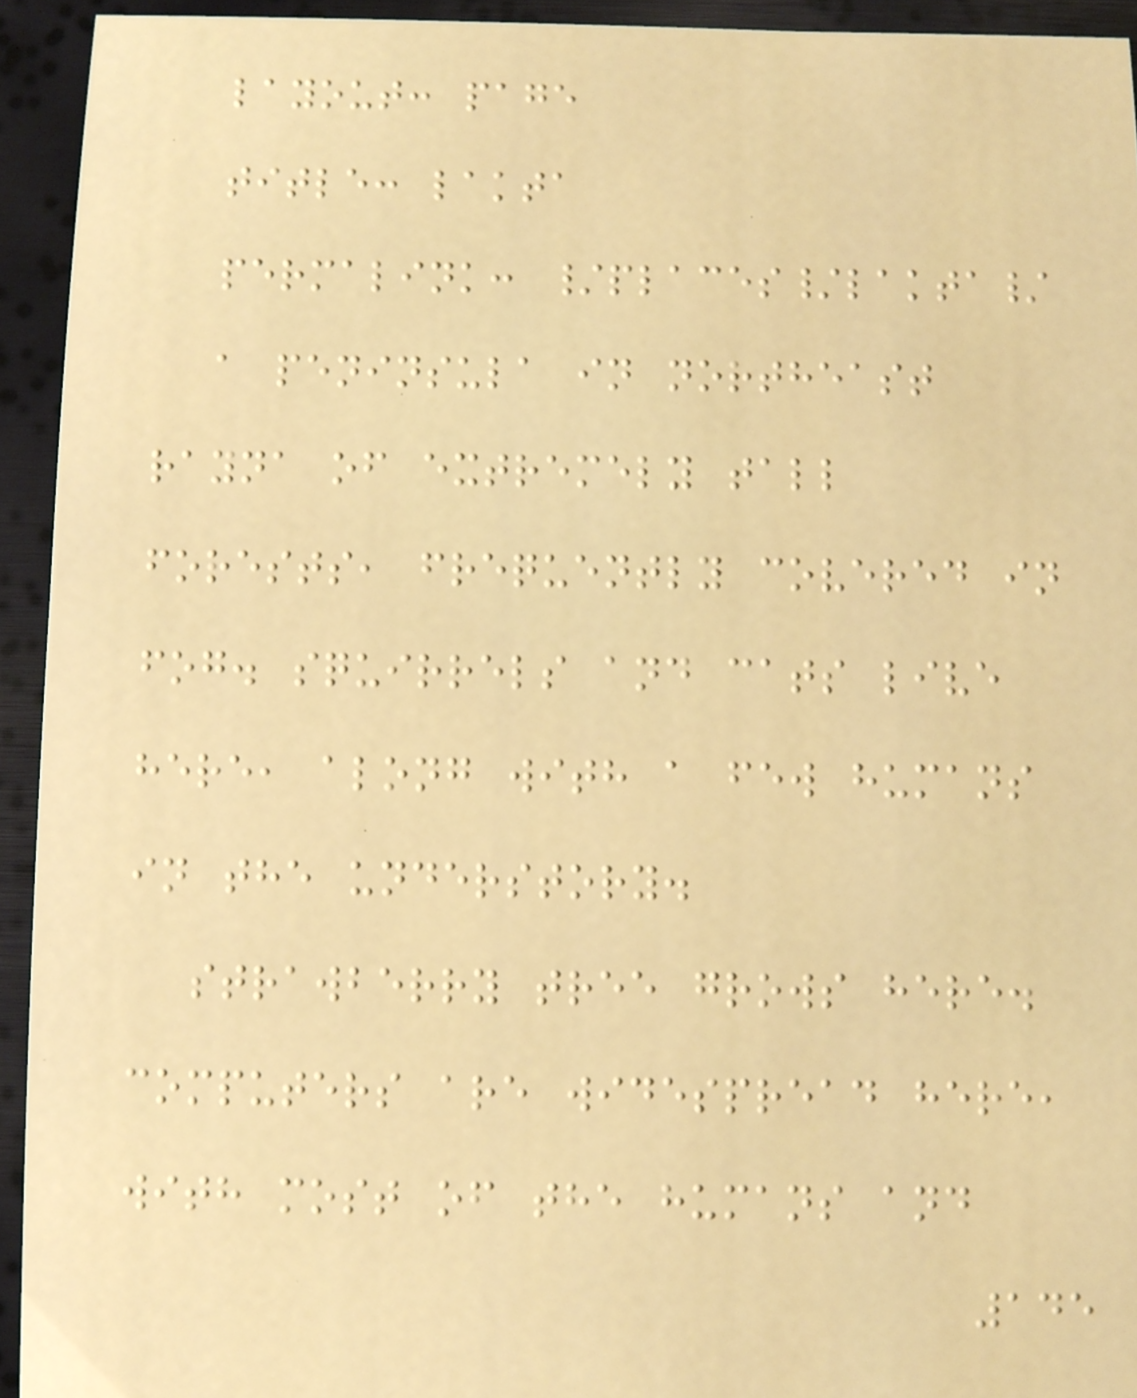layout: page
title: lakta
permalink: /places/lakta/
a peninsula in northeast
rayna of extremely tall
forests, frequently covered in
fog. squirrels and cats live
here, along with a few humans
in the understory.
strawberry tree grows here.
computers are widespread here,
with most of the humans and
145
